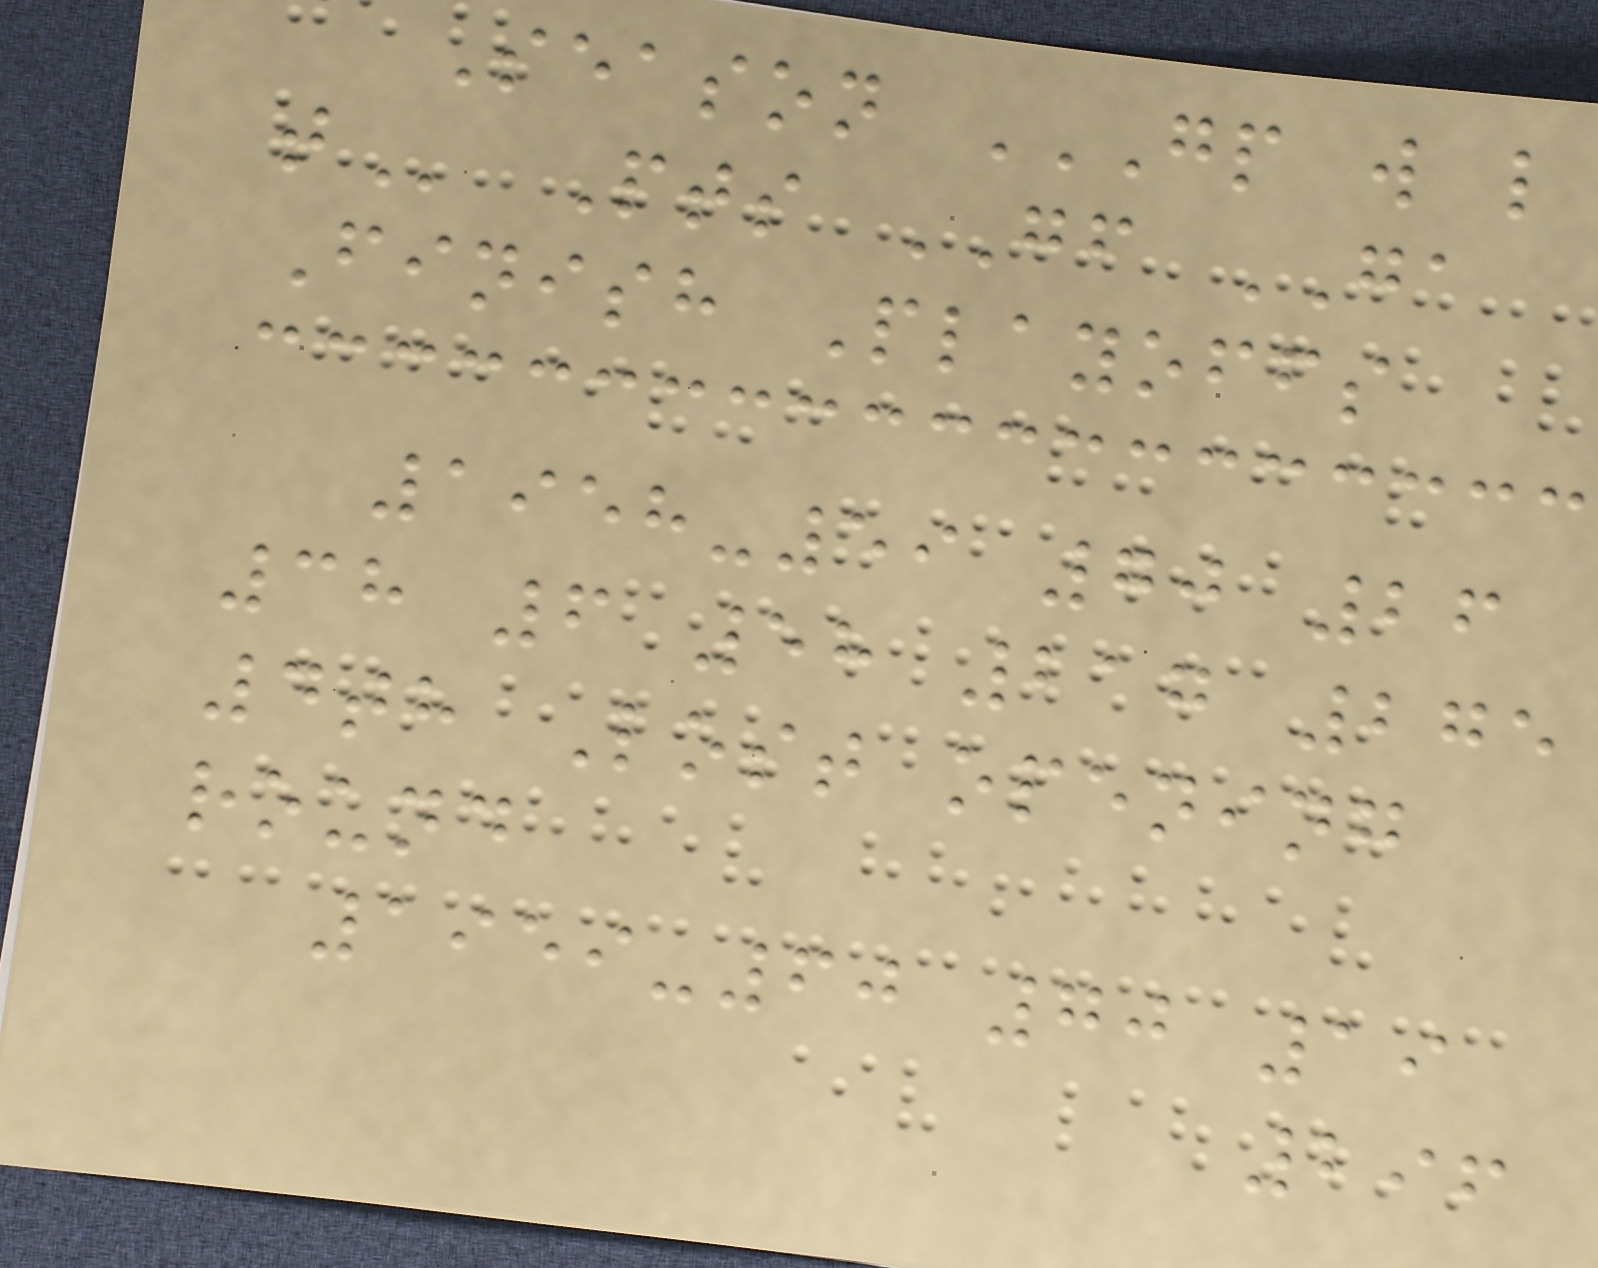Season GP W L
T Pts GF GA
Finish Playoffs
1958-59 70 26
38 6 58 217 275
4th Lost opening
round
1959-60 70 19
296
